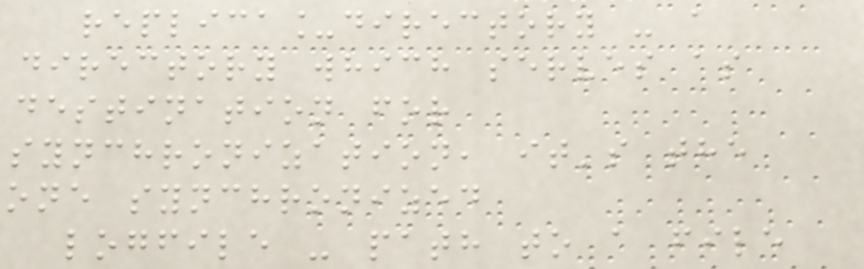replica_directory - a
directory which serves as
destination for
synchronization, it's the
one synchronized
logfile - path to a file
